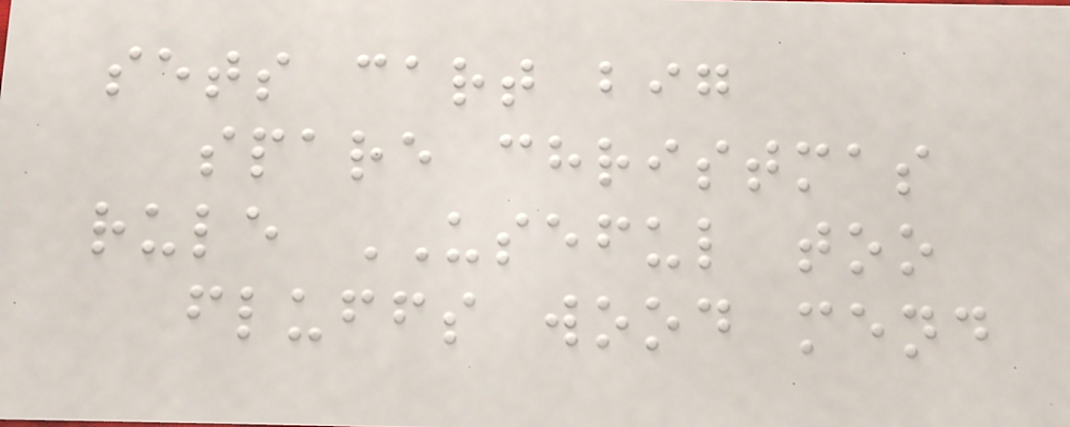sets cart big
spare christmas
rule USEFUL too
fluffs wood mend
